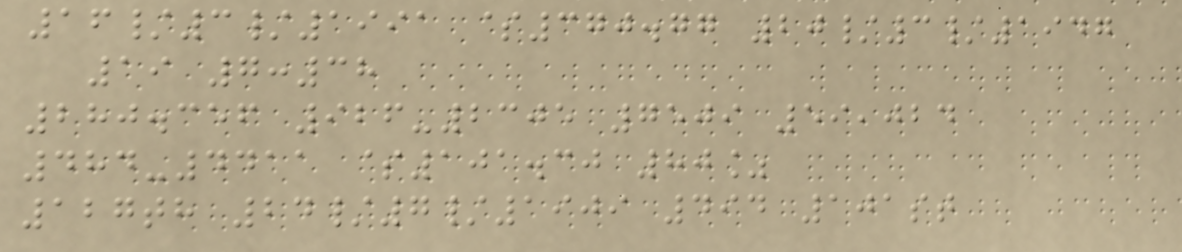16/3/1991 $370.77 20/3/1947
19 7:38
280.356 926-2305 7509 59,024
484-4411 $101.30 80%
127th 24/7/1909 494 101st
